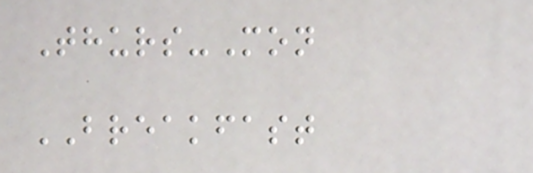Thurs-Mon
BREAKFAST
